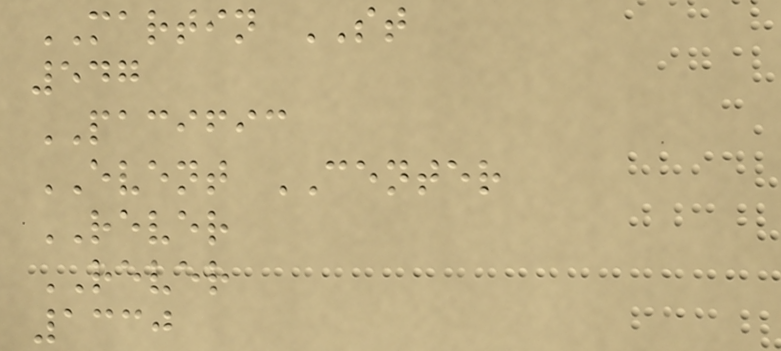MARTIN ST
547
PACIFIC
EVENT CENTER
REVER
REVER
1330
